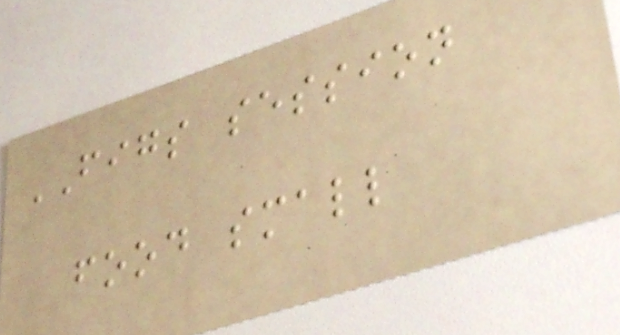FIGS session
food small
